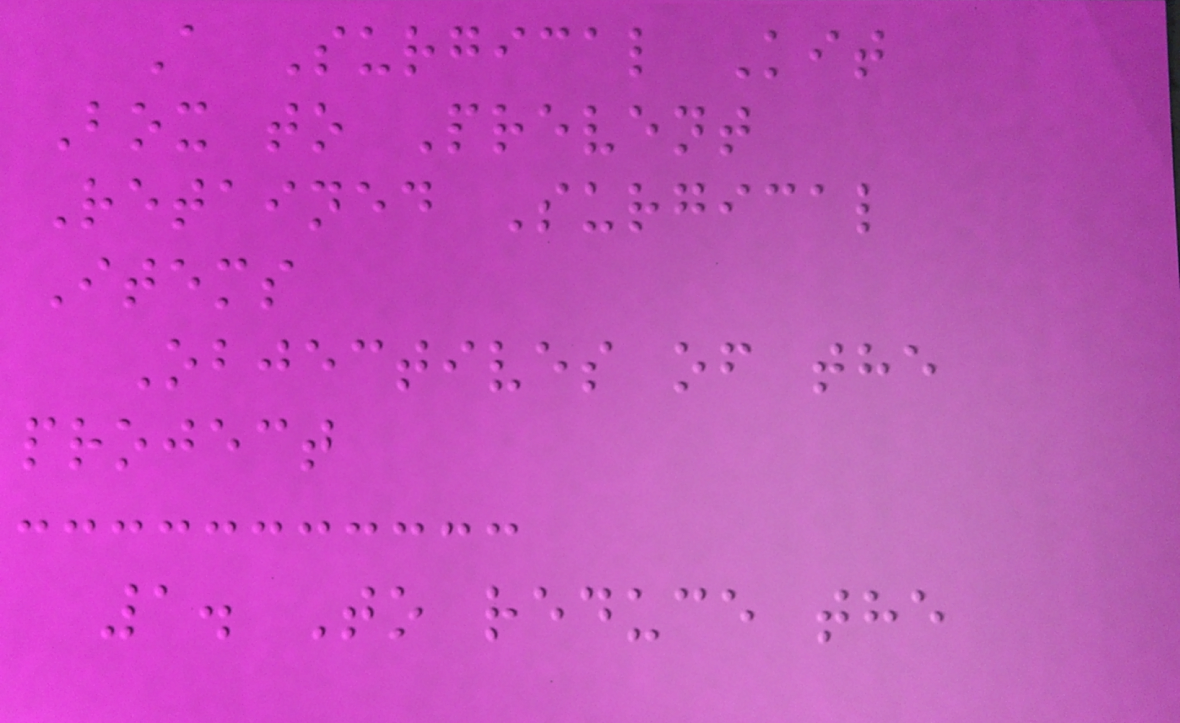A Surgical Kit
Box to Prevent
Retained Surgical
Items
Objectives of the
project
1. To reduce the
